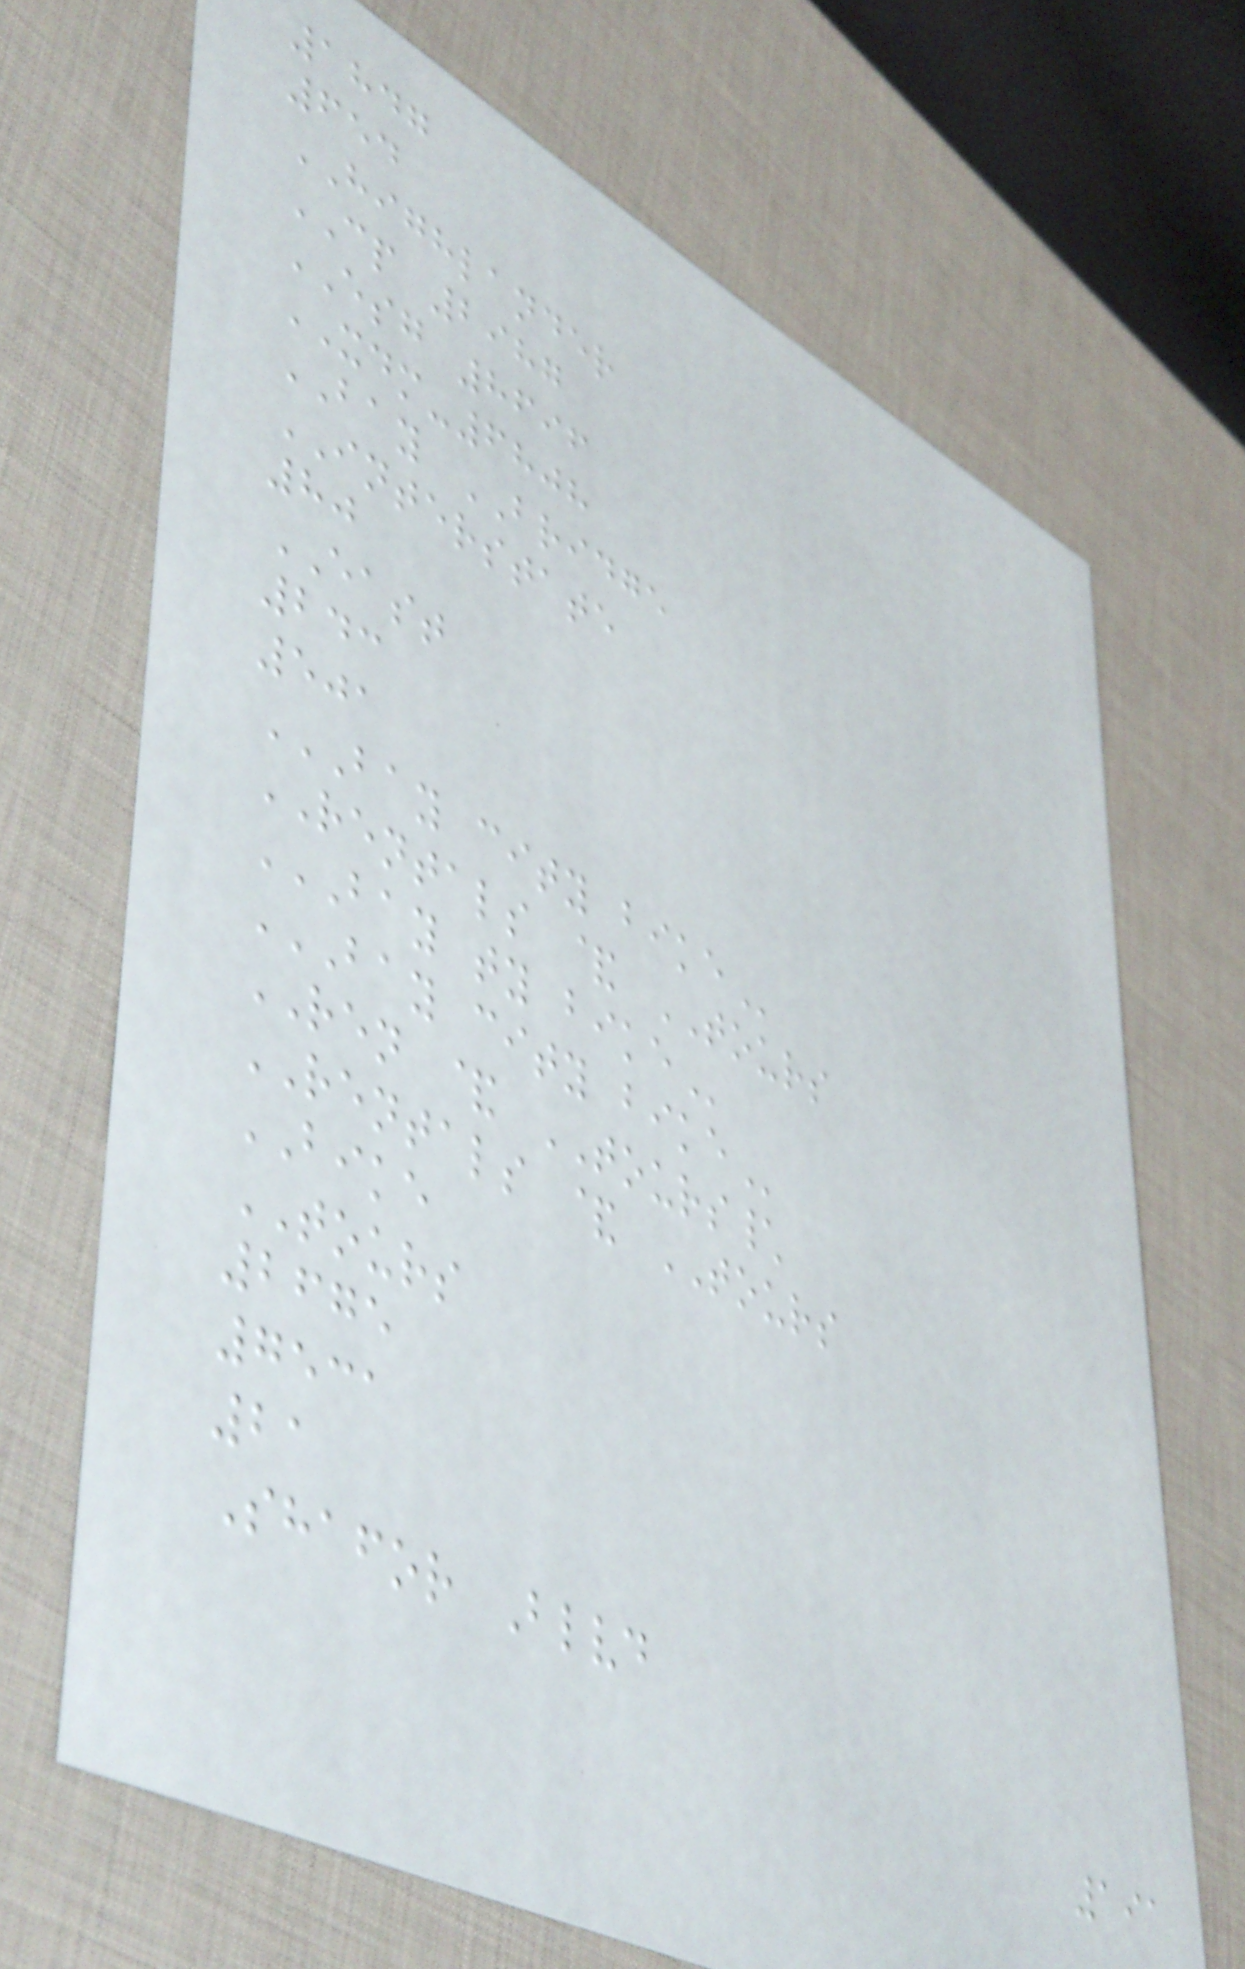1847
654
HIGHLANDER
CP 2987
ESG 8696
XDM-6808
BAY BRIDGE
INTERSTATE
80
EAST
243
501
BAY CITY BIKE
RENTALS & TOURS
BAY TY BIKE
BAY CITY BIKE
REN & TOURS\
RENTALS & TOURS
BIKE
TOURS
2675
7531
21
Shafor Blvd
191
